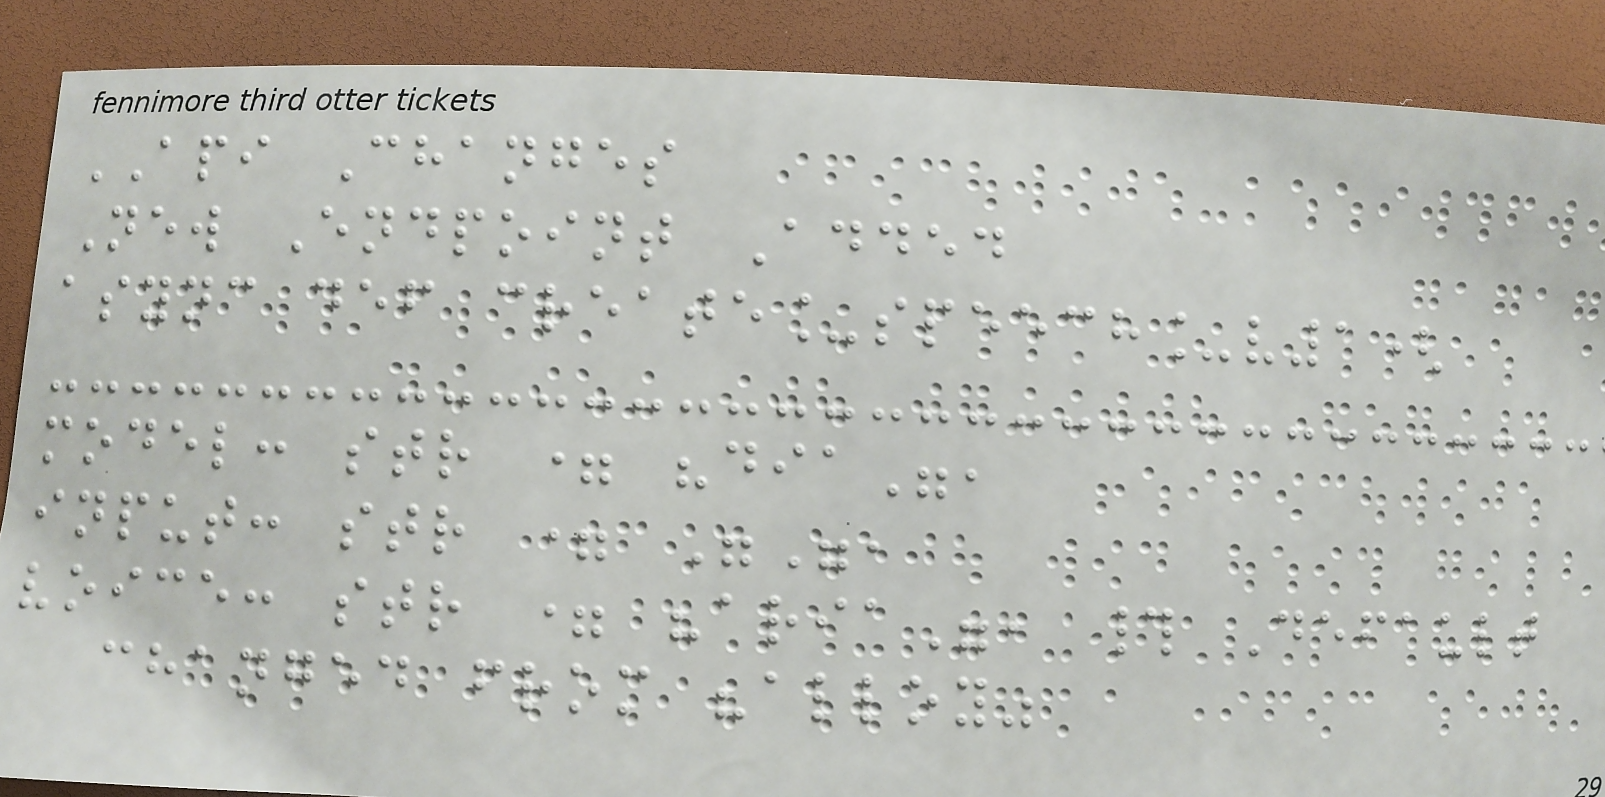API Changes
New Endpoint Added
async def create_speech_v1(
model: str = "dia",
input: str = "",
voice: str = "aria", # Default
changed from "alloy"
